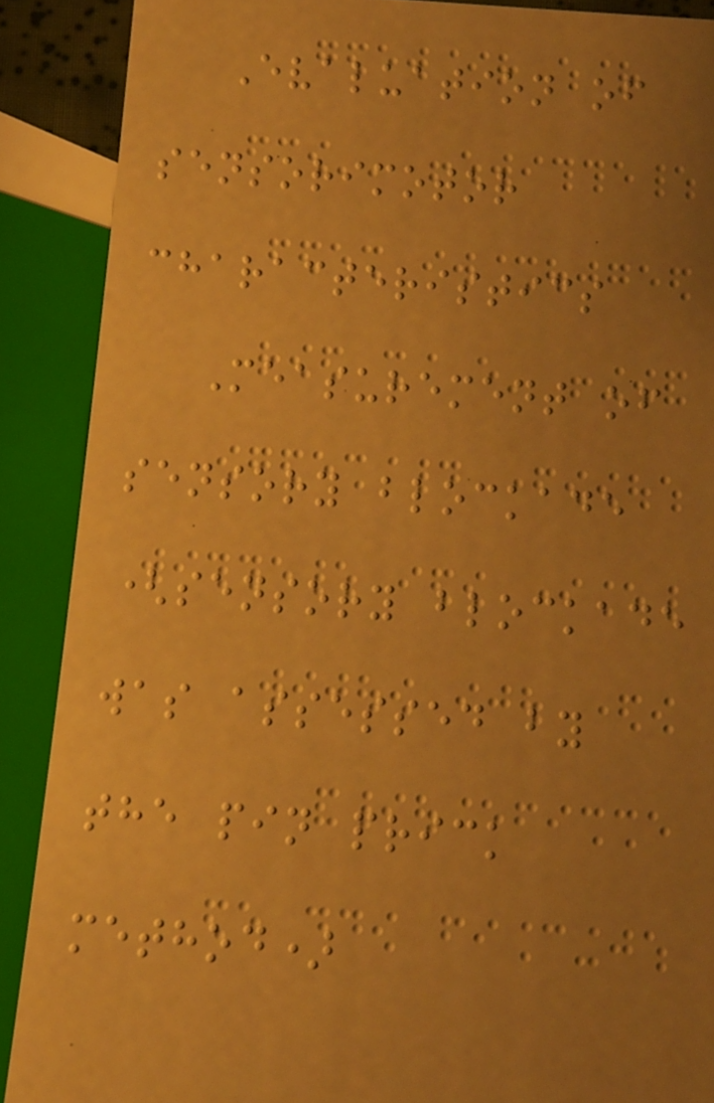Evaluation of
sensorimotor
characteristics
Measurement of
sensory blockade
(sensory blockade
was assessed by
the pin prick
method)
